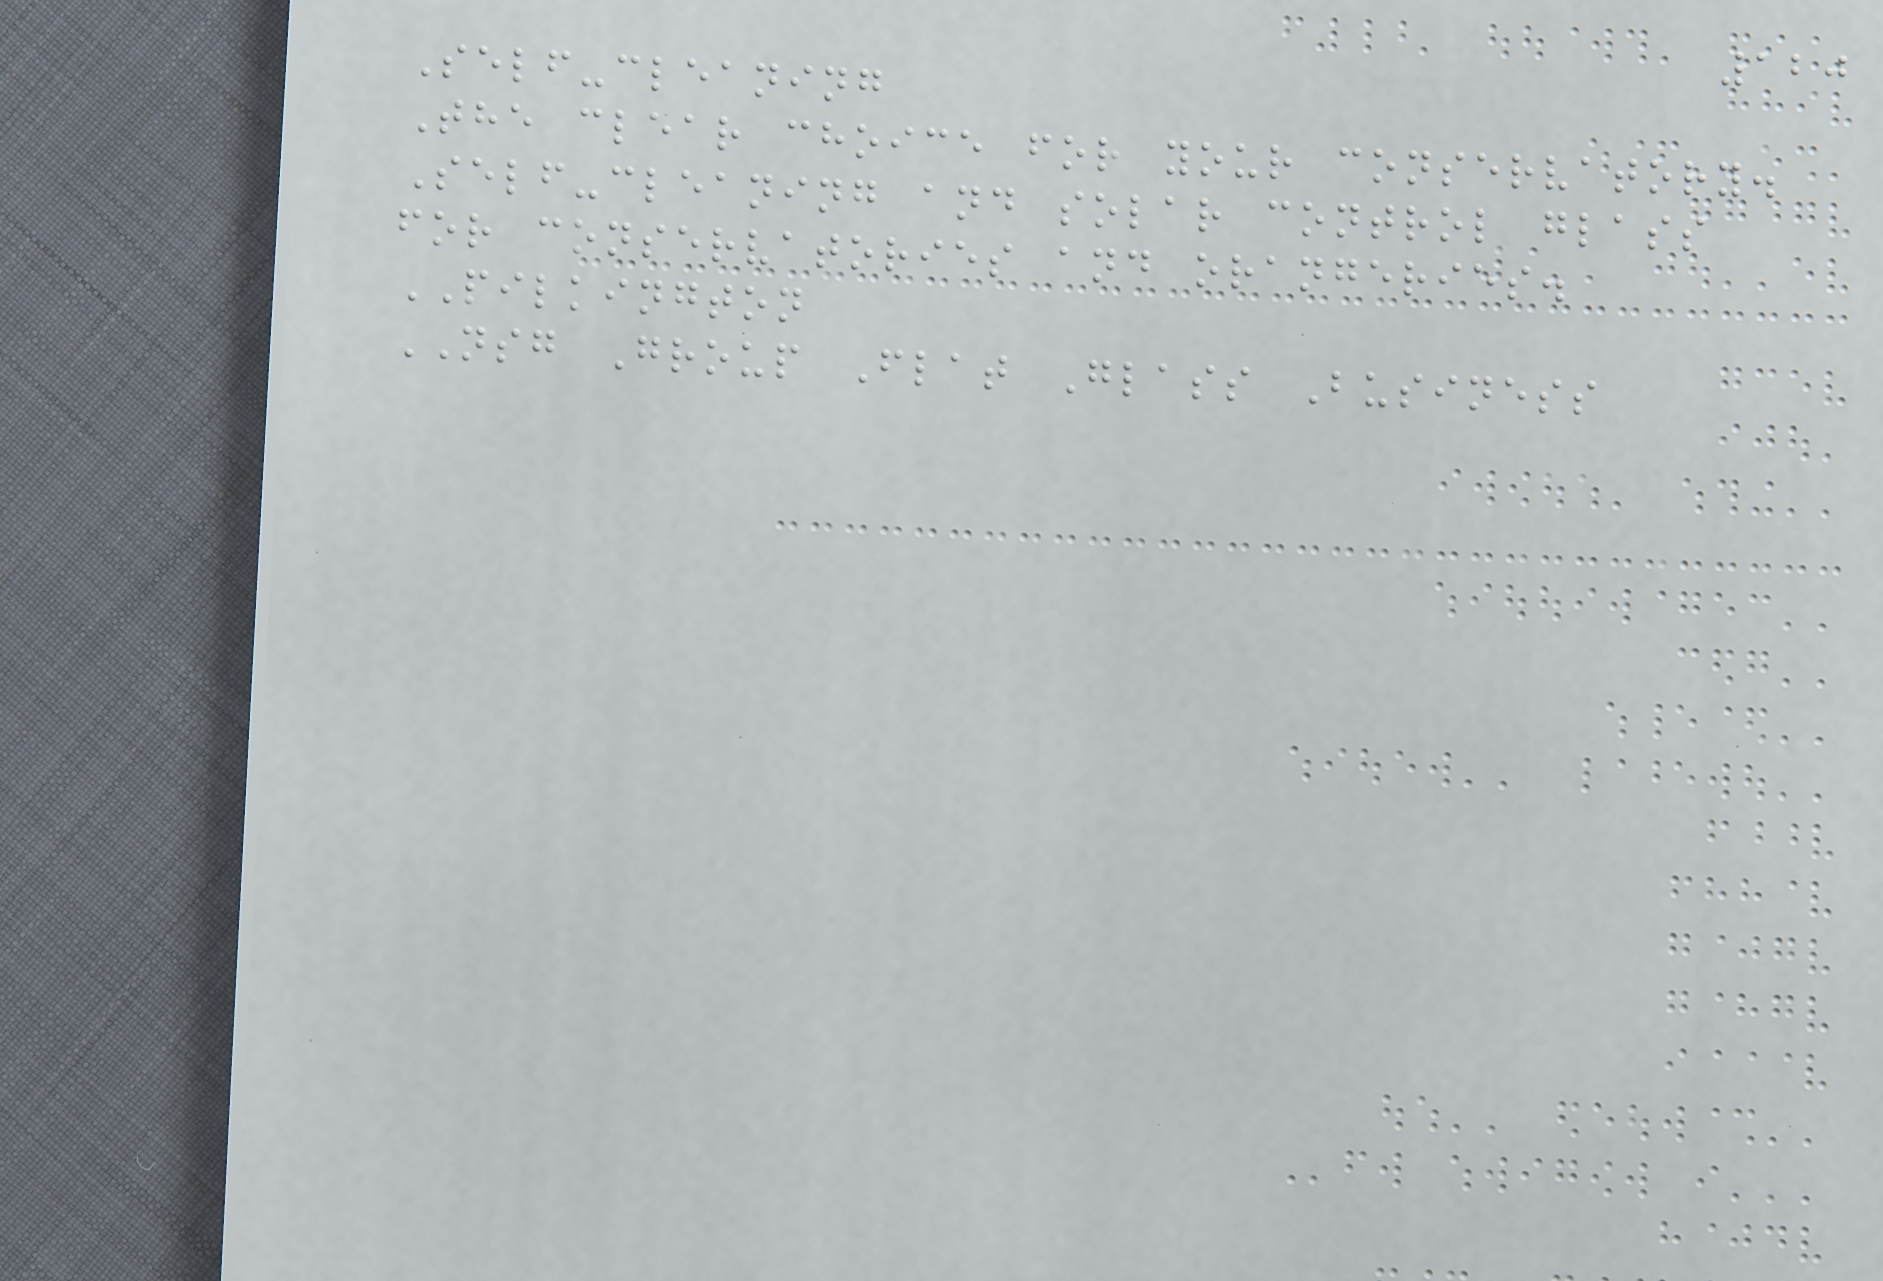120
Self-cleaning
The clear choice for your conservatory.
Self-cleaning and solar control glass
for conservatories and orangeries.
PILKINGTON
NSG Group Flat Glass Business
